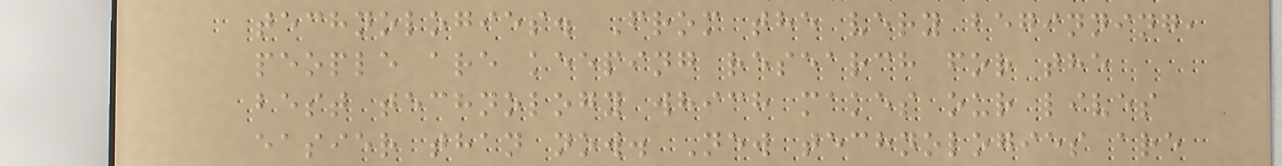technologies. From the very beginning,
people are keeping research for the
best technology which makes our lives
easier than now. New technologies are
